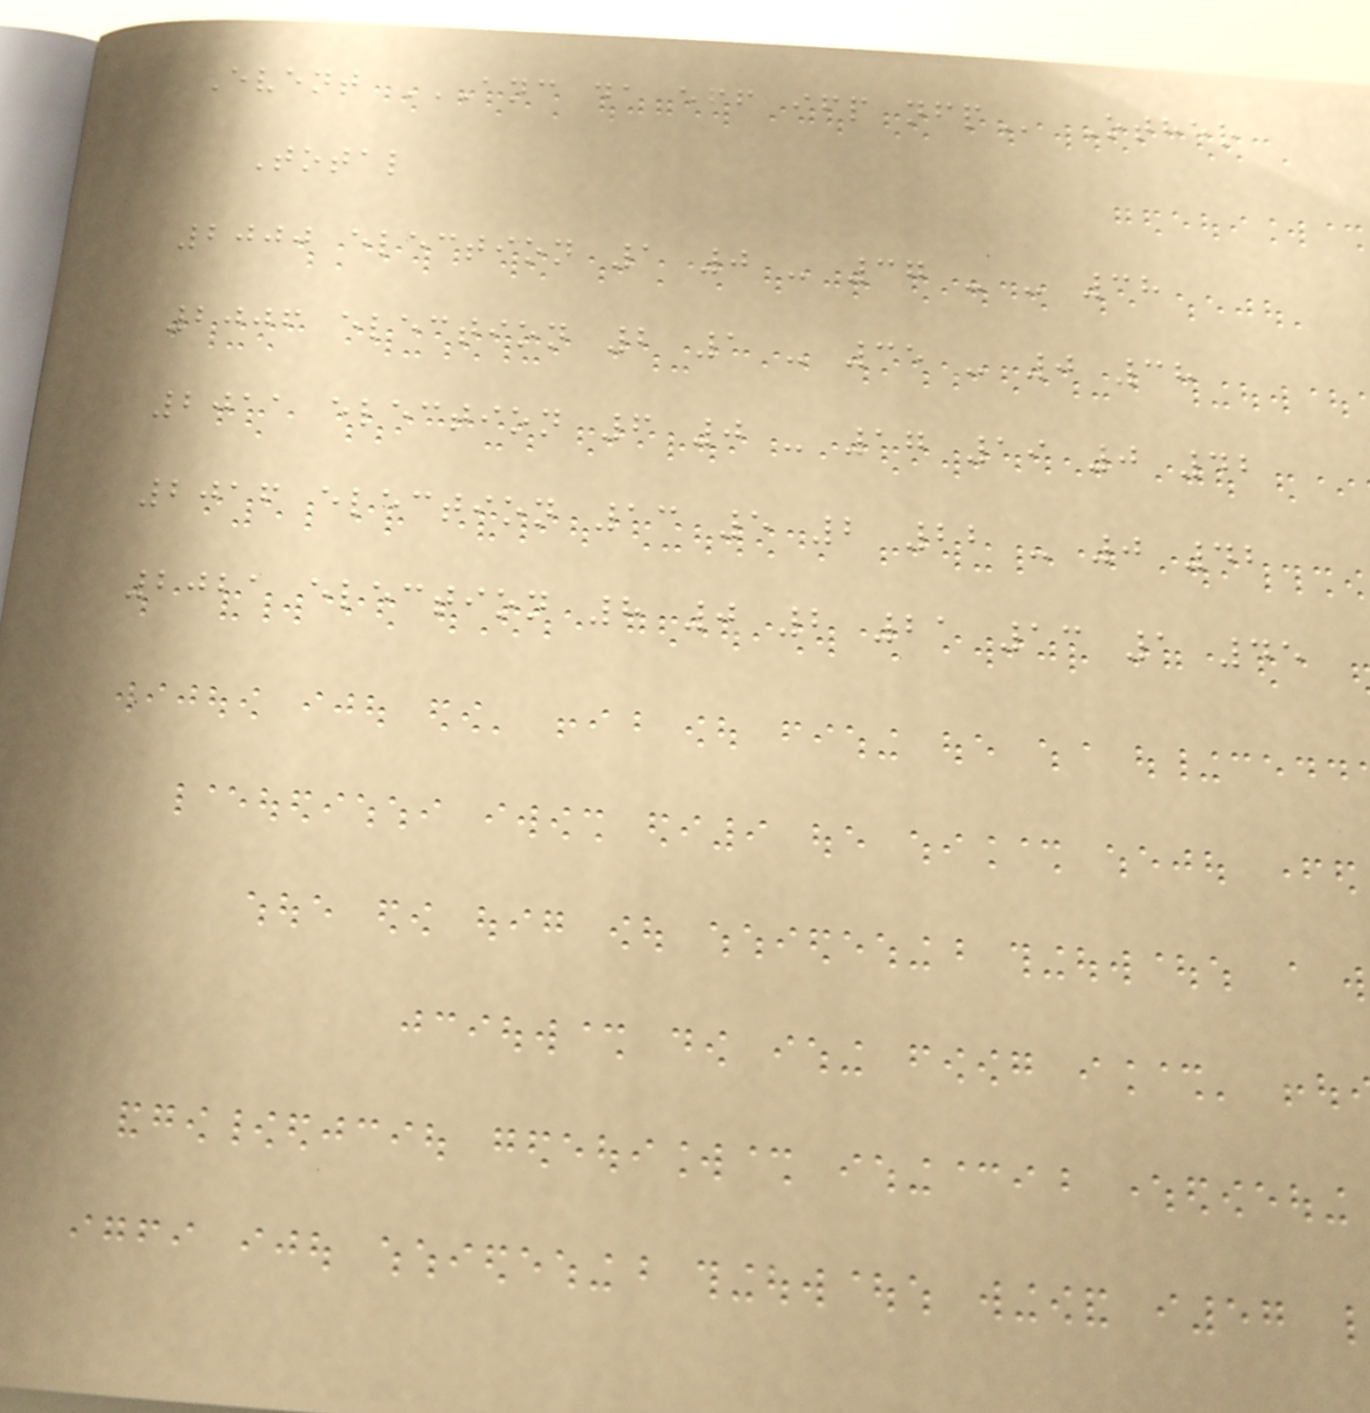Event ANC DA EFF IFP NFP Other
Total
2000 election 1 0 - 37 - - 38
2006 election 2 1 - 35 - 0 38
2011 election 6 0 - 17 19 0 42
2016 election 13 5 2 22 - 0 42
2021 election 8 0 2 21 13 1 45
